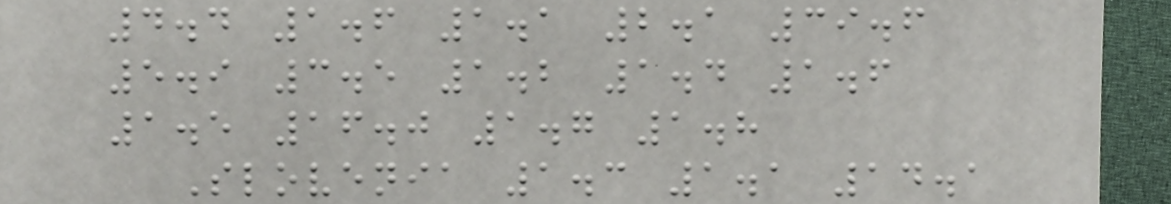4.4 1.6 1.1 2.1 39.6
5.9 3.5 1.2 1.4 1.6
1.5 16.0 1.7 1.8
Slovenia 1.3 1.1 14.1
